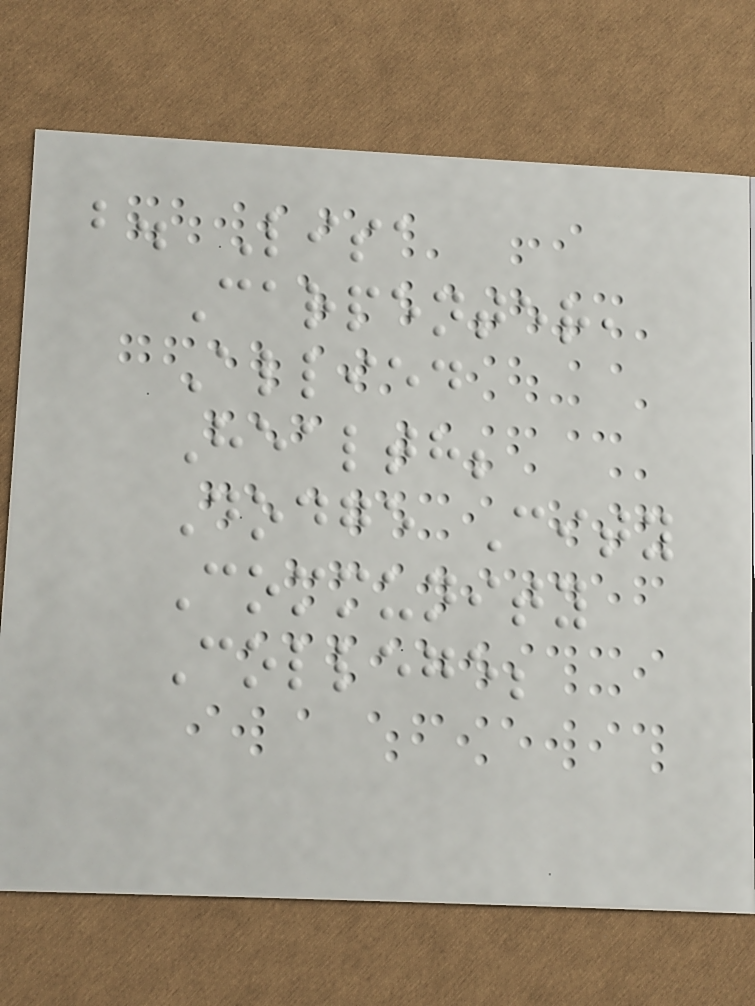b. Lisa
Carpenter,
Allied
Health;
Dodge City
Community
College;
